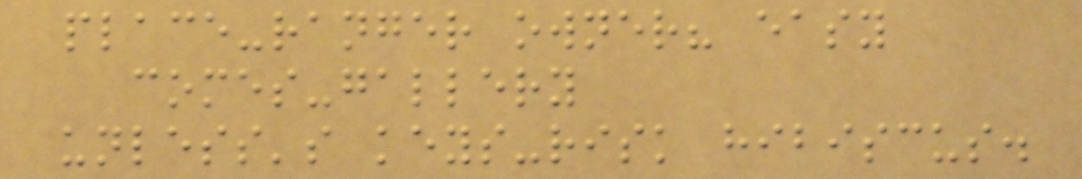place-ranger owner? easy
comes-gallery
unless's keys-risk hibiscus.
